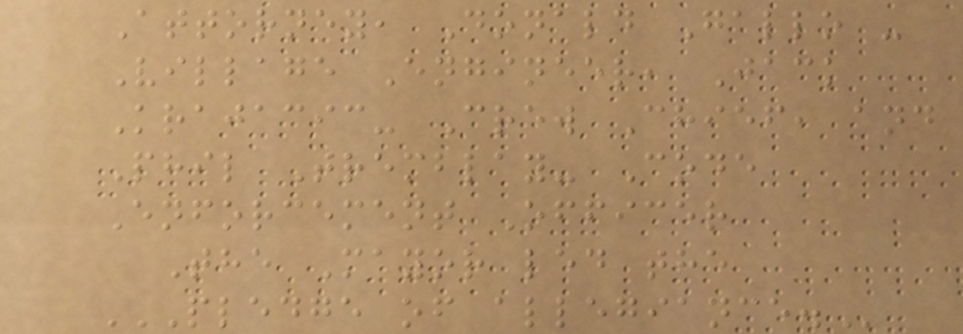Attorney, Donald Gallo -
Village Engineer, Jack
Krajacic- Crew Chief, and
Phil Tremblay- Code
Enforcement Officer
The Mayor led the
PLEDGE OF ALLEGIANCE.
